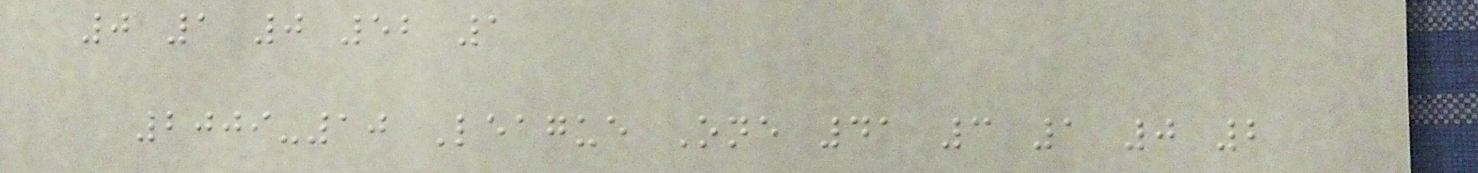0 1 0 52 1
2009-10 League One 41 3 1 0 2
